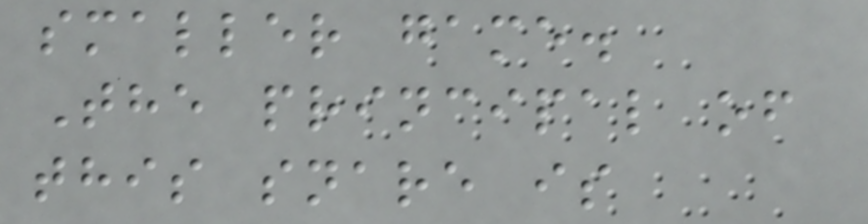smaller game.
The principal of
this snare is
